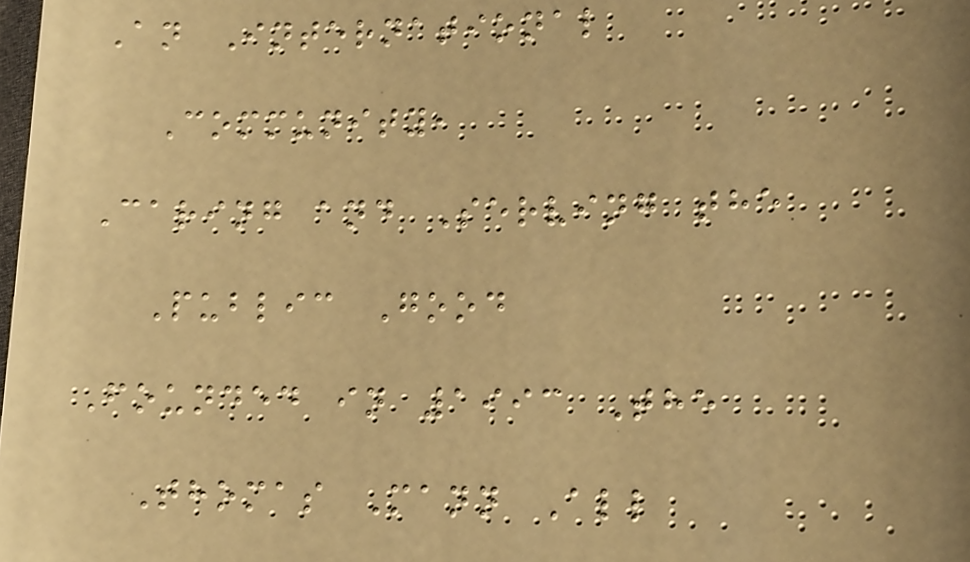An International
Community,
Caring and Serving the
Public Good
Founded in 1993 The
Thomas Mann All
